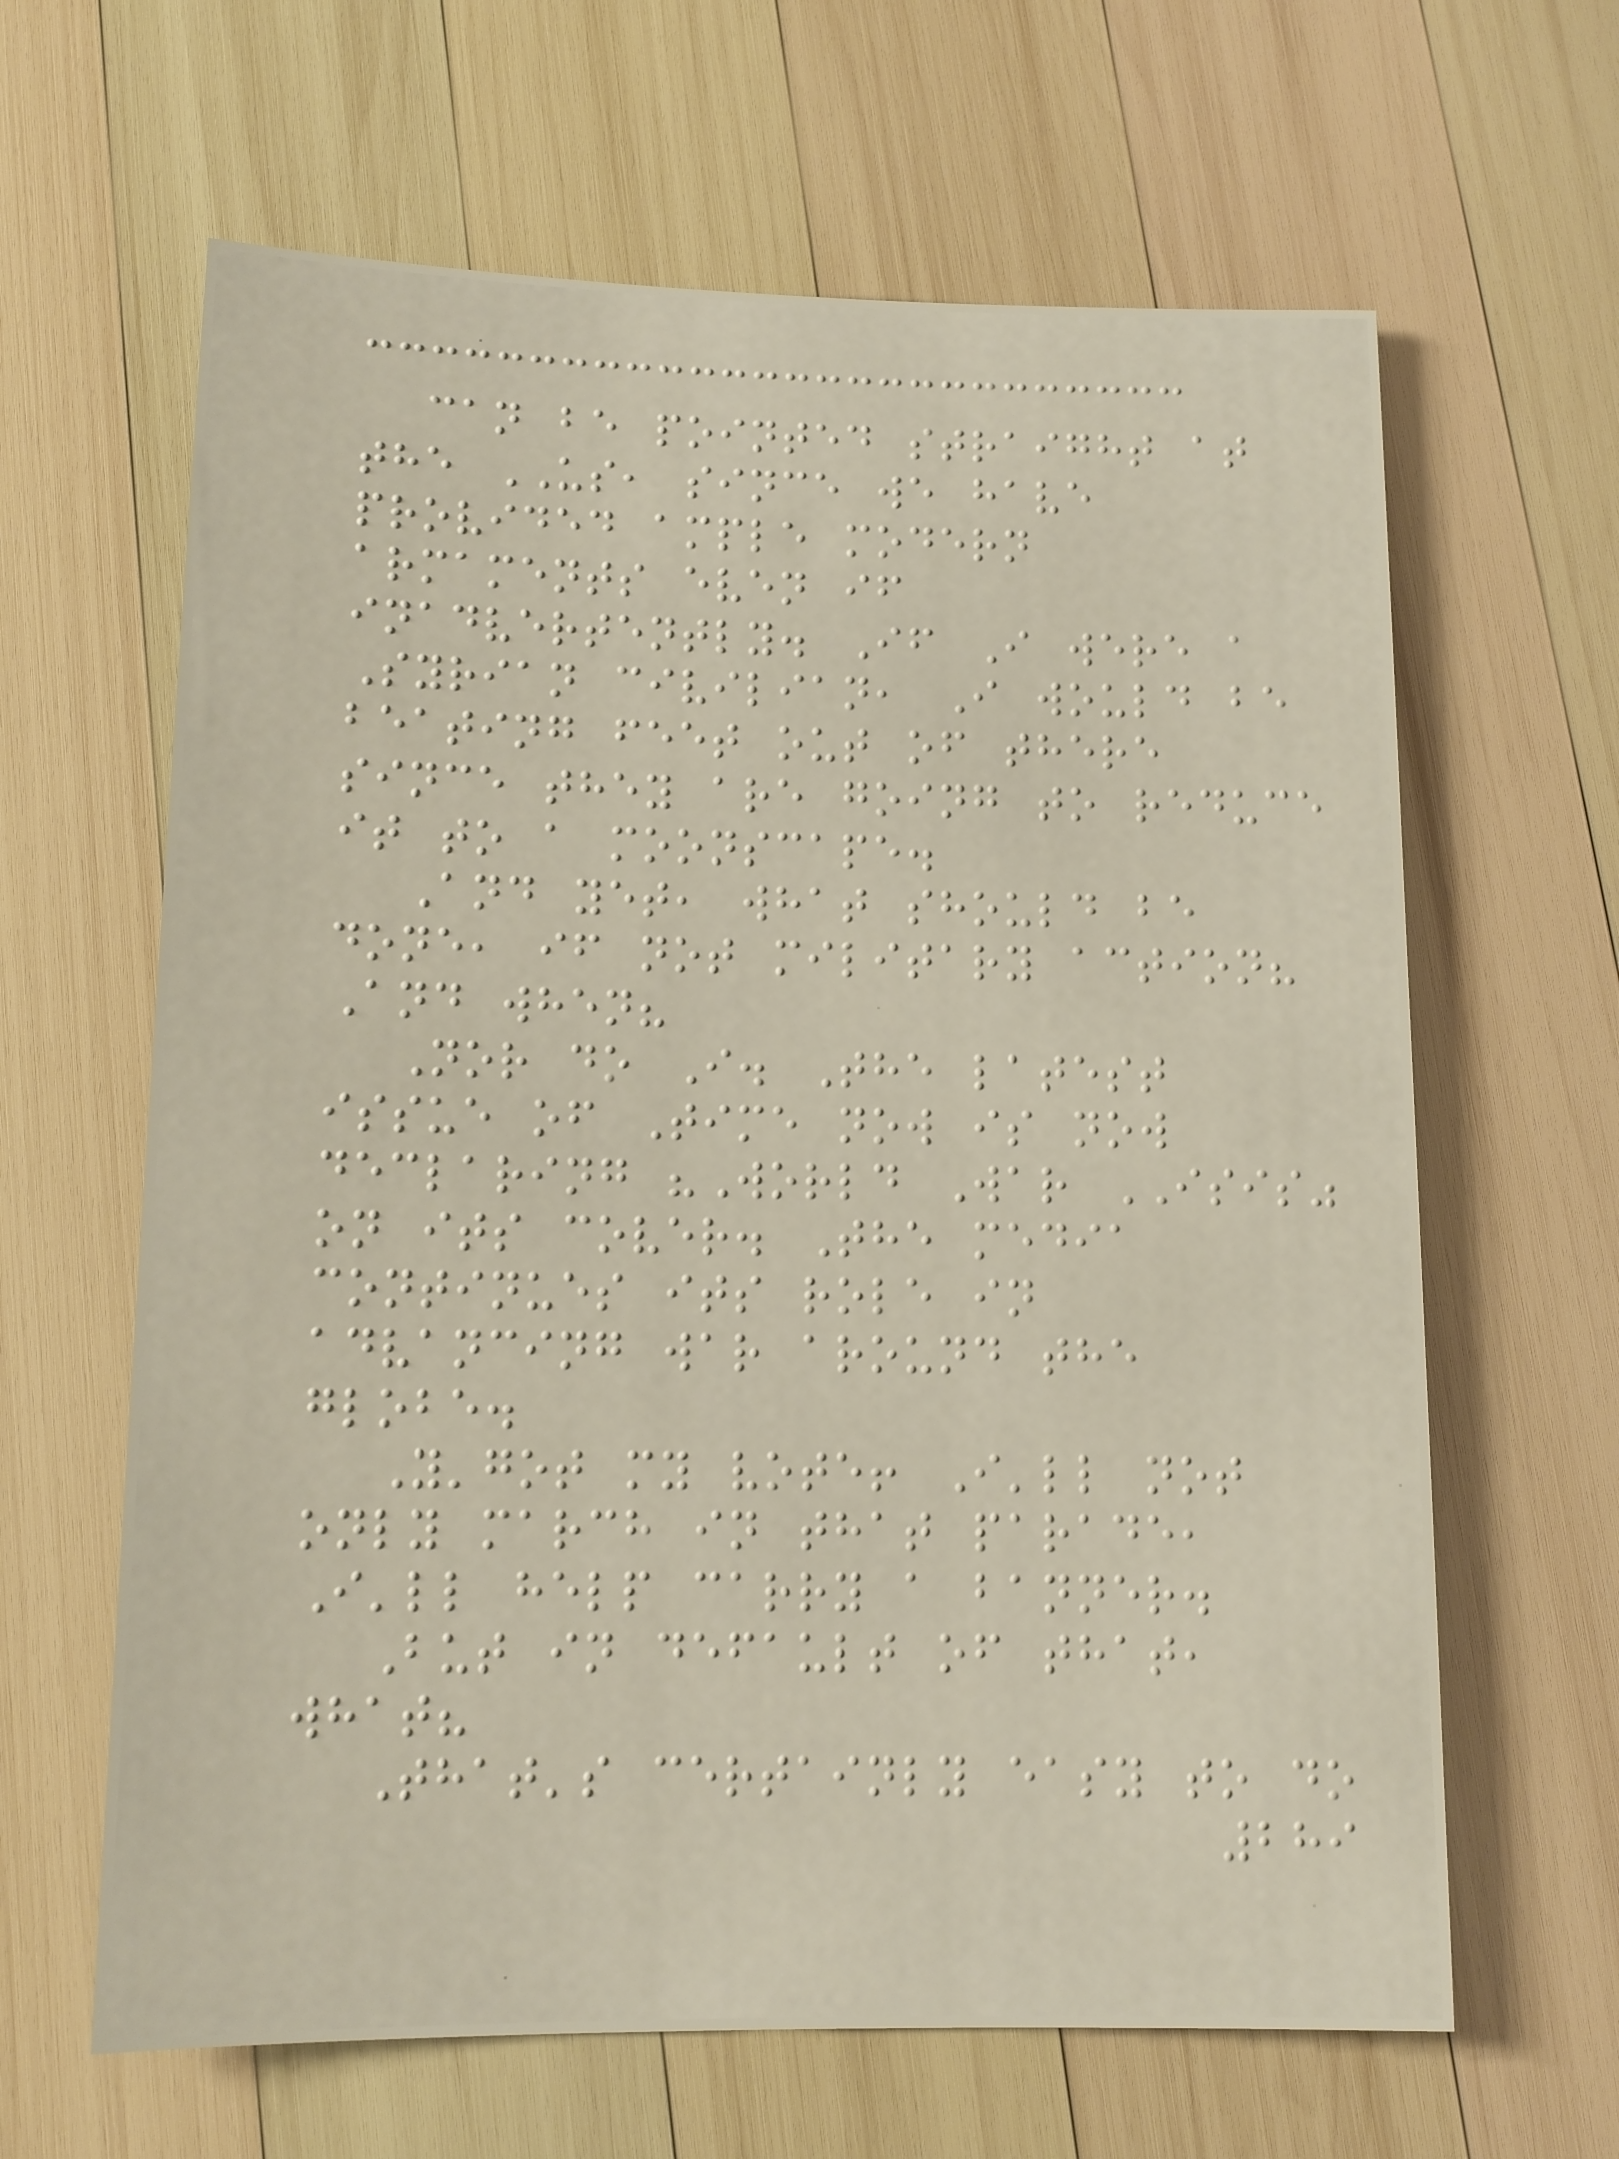can be pointed straight at
the US, since we have
provided ample modern
armaments even if
inadvertently. If I were a
Syrian civilian, I would be
beating feet out of there
since they are going to reduce
it to a moonscape.
And yet, what should be
done, if not military action?
And when?
Nor do I. The latest
issue of Time now is now
declaring "World War ISIS"
on its cover. The media
continues its role in
advancing war around the
globe.
Y'got my vote! I'll not
only march in that parade,
I'll help carry a banner.
But in default of that,
what?
That's certainly easy to do
289
